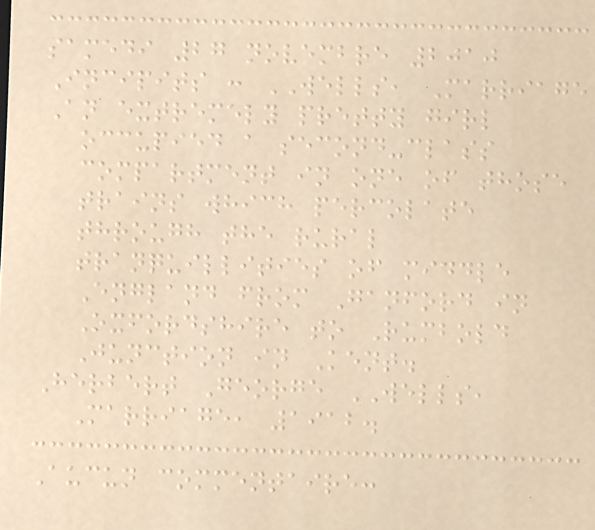samedi 27 novembre 2010
Incipits : WELLS, Marriage
An extremely pretty girl
occupied a second-class
compartment in one of those
trains which percolate
through the rural
tranquillities of middle
England from Ganford in
Oxfordshire to Rumbold
Junction in Kent.
Herbert George WELLS,
Marriage, 1912.
Aucun commentaire:
